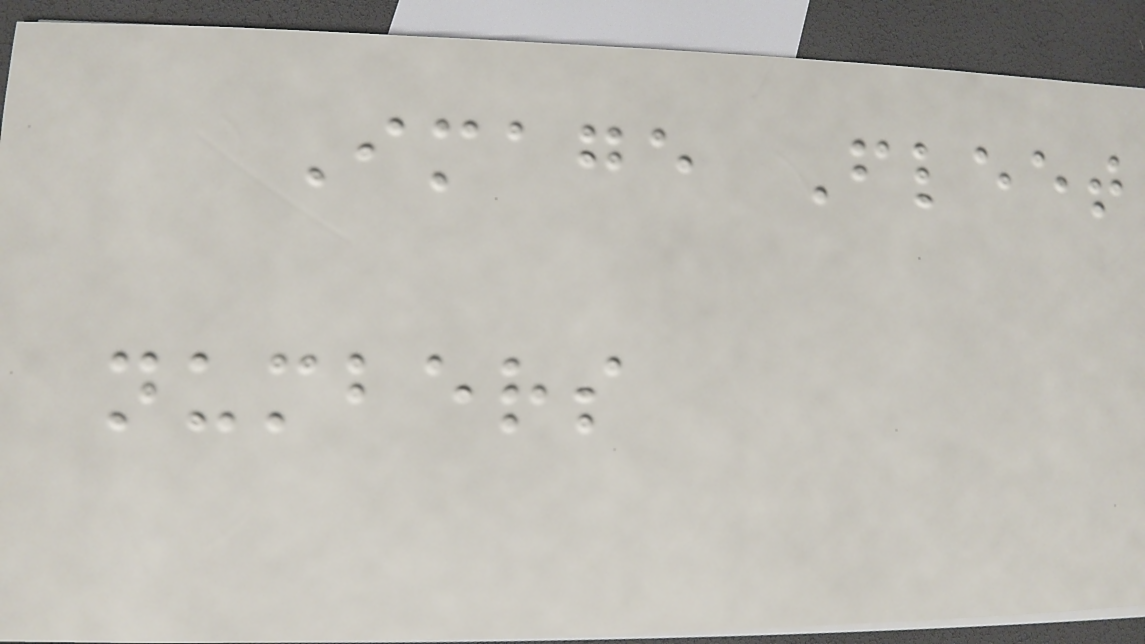Image Fleet
numbers
